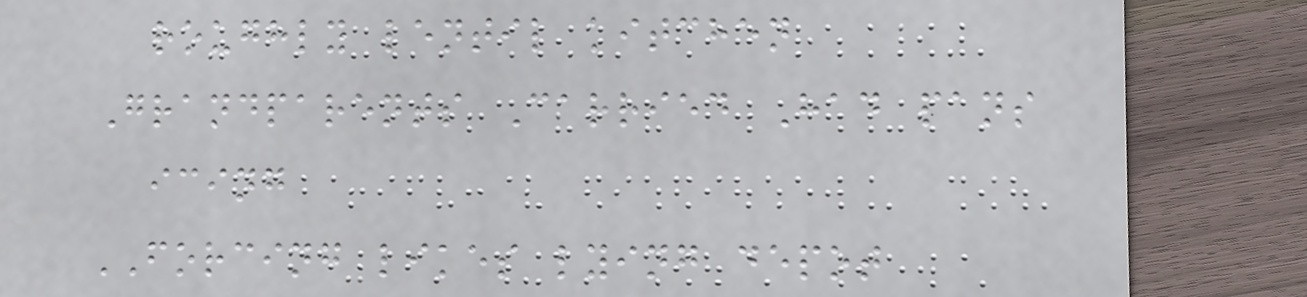roughly lentil kitchen
Grandparents Carried Had pans
icing
FORCING likes lying depot
